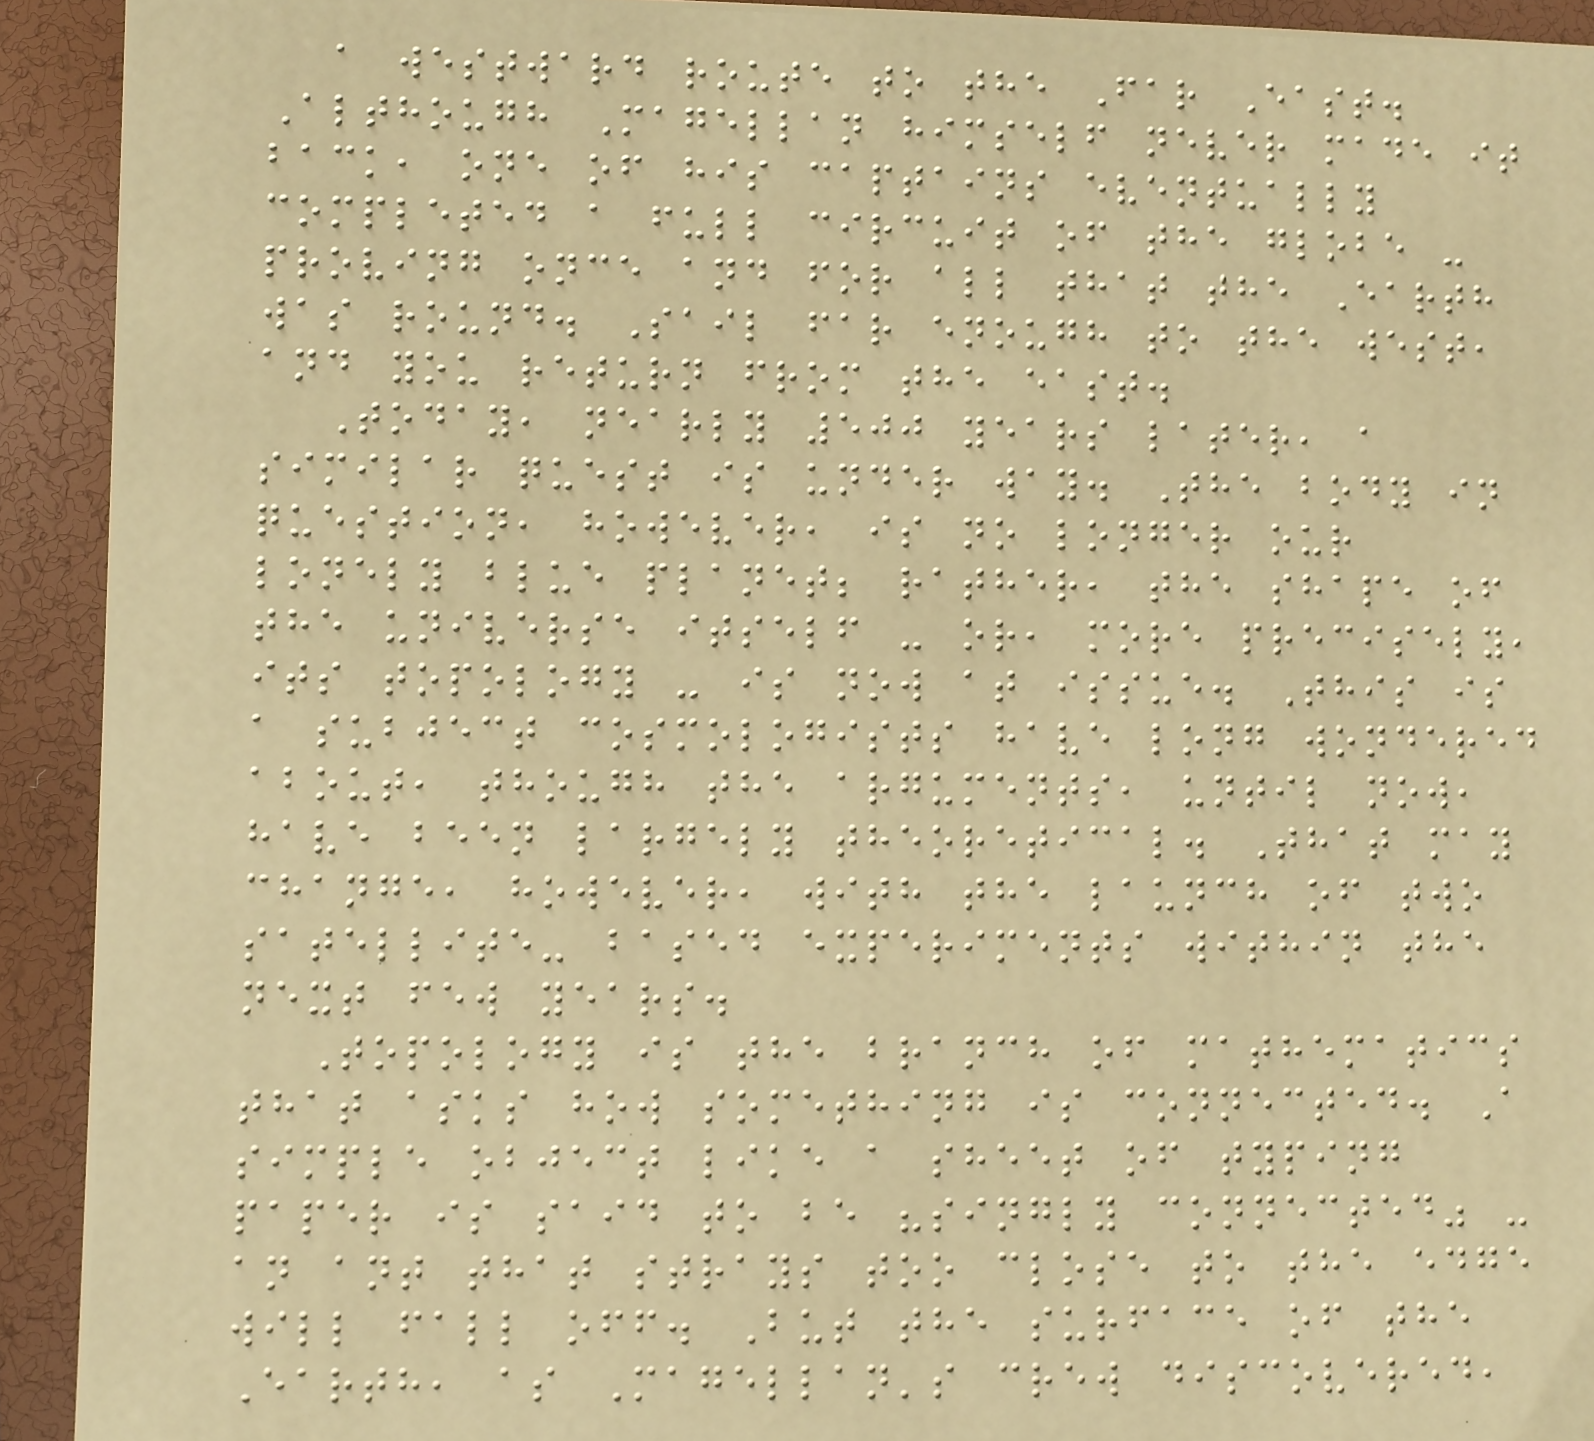a westward route to the Far East.
Although Magellan himself never made it
back, one of his captains eventually
completed a full circuit of the globe -
proving once and for all that the Earth
was round. Sail far enough to the west,
and you return from the east.
Today, nearly 500 years later, a
similar quest is under way. The body in
question, however, is no longer our
lonely blue planet; rather, the shape of
the universe itself - or, more precisely,
its topology - is now at issue. This is
a subject cosmologists have long wondered
about, though the arguments, until now,
have been largely theoretical. That may
change, however, with the launch of two
satellite- based experiments within the
next few years.
Topology is the branch of mathematics
that asks how something is connected. A
simple object like a sheet of typing
paper is said to be "singly connected" -
an ant that strays too close to the edge
will fall off. But the surface of the
Earth, as Magellan's crew discovered,
